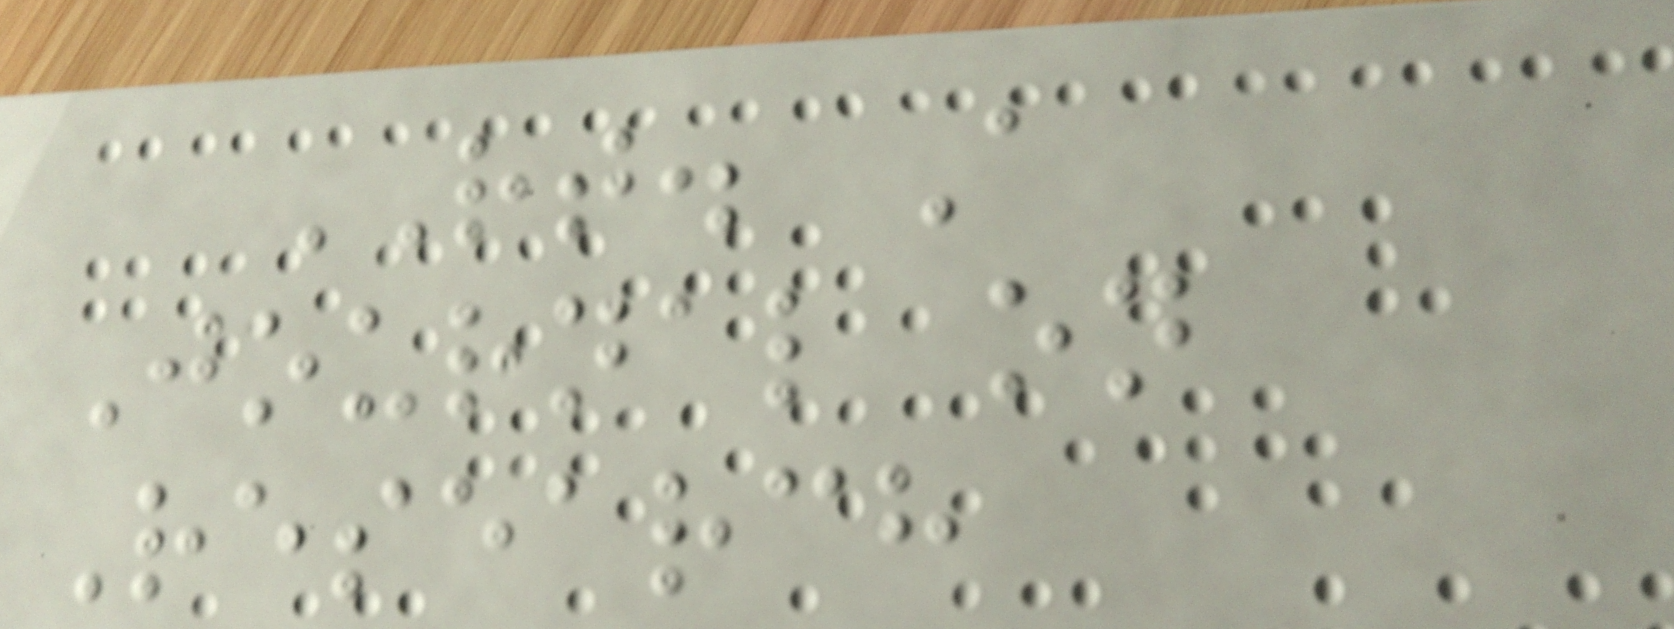RT. A
Journal on
Research
